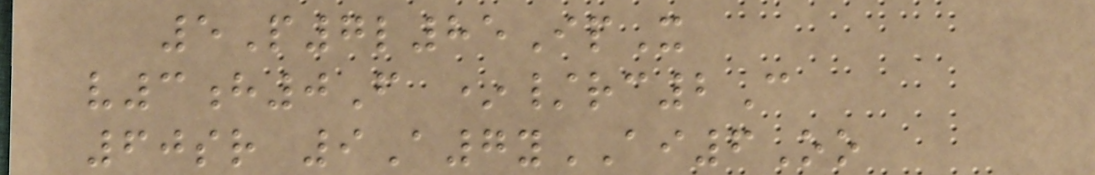5P7l85IpX
v3h0F */rc2C
60sr 9A7yAI6Oo
